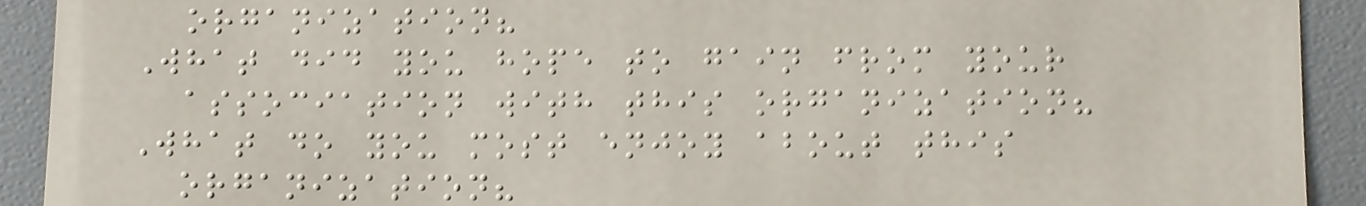organization?
What did you hope to gain from your
association with this organization?
What do you most enjoy about this
organization?
